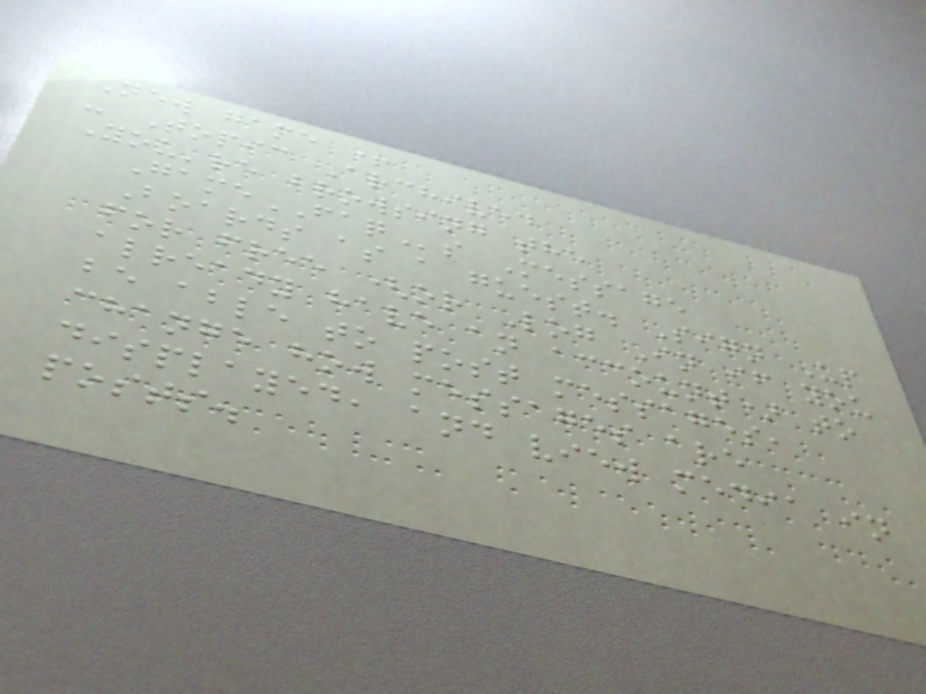New game +
- Topic Archived
You're browsing the
GameFAQs Message
Boards as a guest. Sign Up
for free (or Log In if you
already have an account) to
be able to post messages,
change how messages are
displayed, and view media in
posts.
